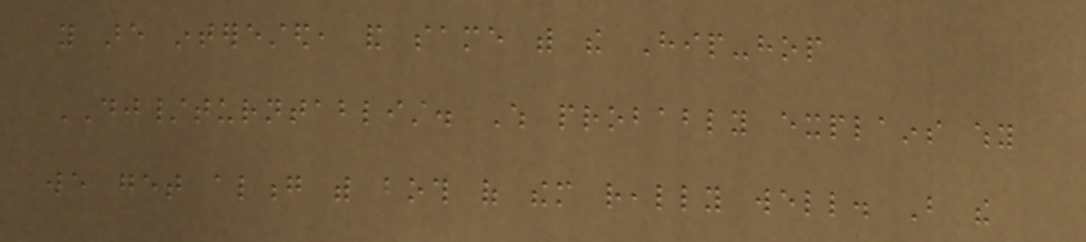you are interested, and same with the Hip-hop
DJ/turntablist. Which probably explains why
we get along with both of them really well. But the
